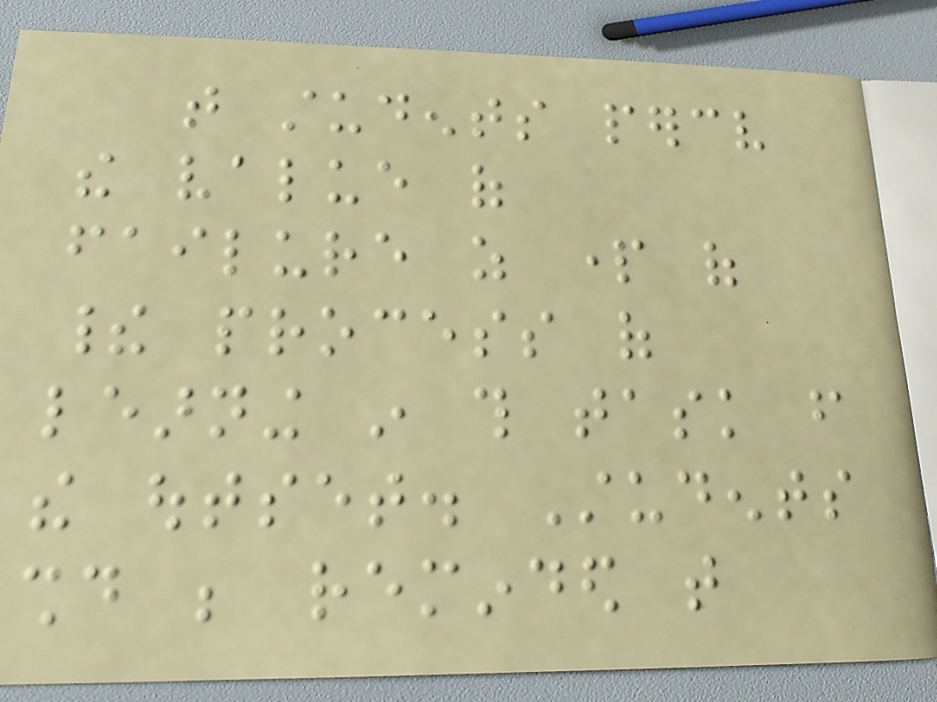that students perceive
the value of
failure as part of
their process of
learning in this task from
the outset. Students
should be reminded that
